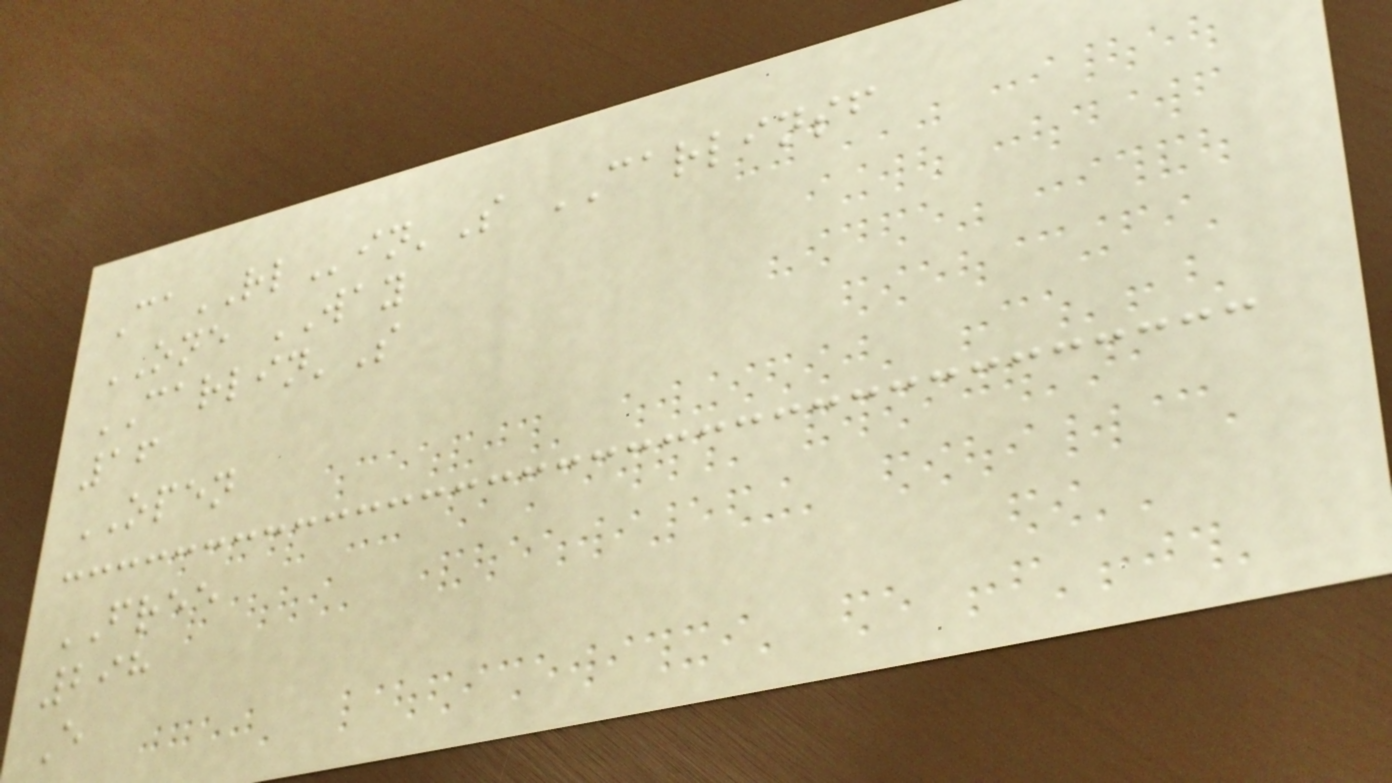CaRLin'S CARLINSF
ONE WAY
CARLIN'S
16
OPEN
FREE
298
E
